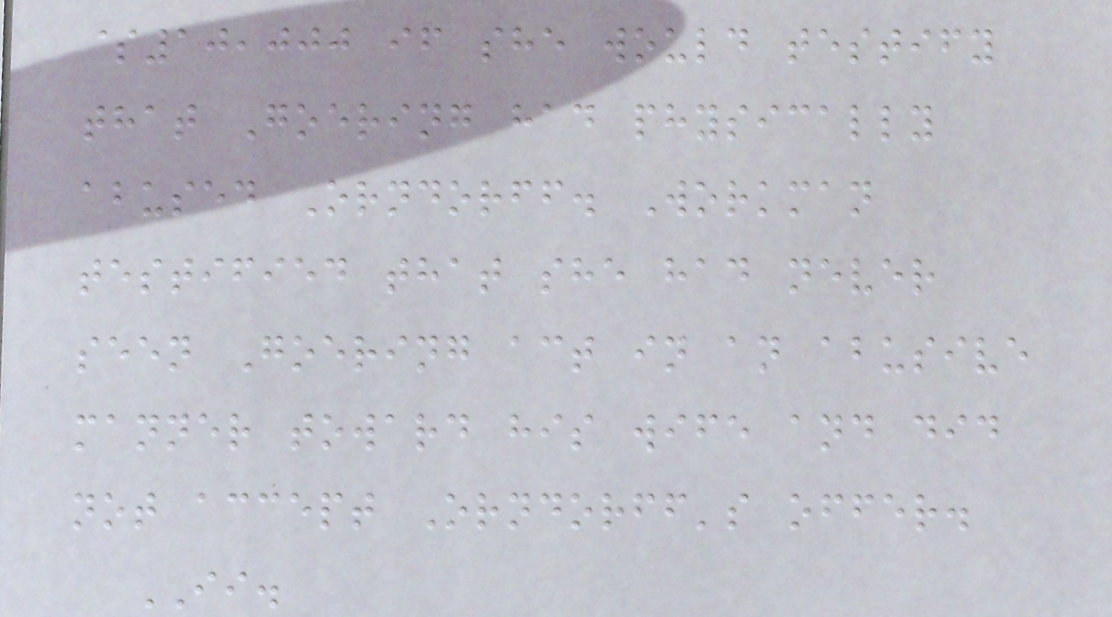$10,000 if she would testify
that Goering had physically
abused Orndorff. Workman
testified that she had never
seen Goering act in an abusive
manner toward his wife and did
not accept Orndorff's offer.
II.
